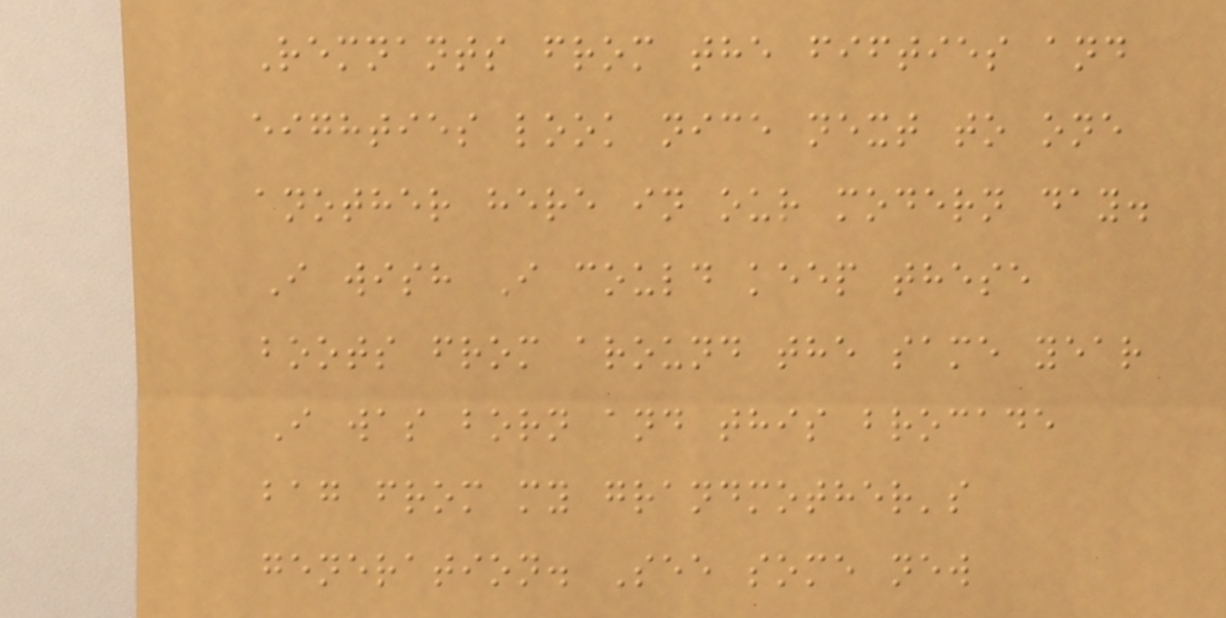Remnants from the fifties and
eighties look nice next to one
another here in our modern day.
I wish I could keep these
boots from around the same year
I was born and this brocade
bag from my grandmother's
generation. See some new
